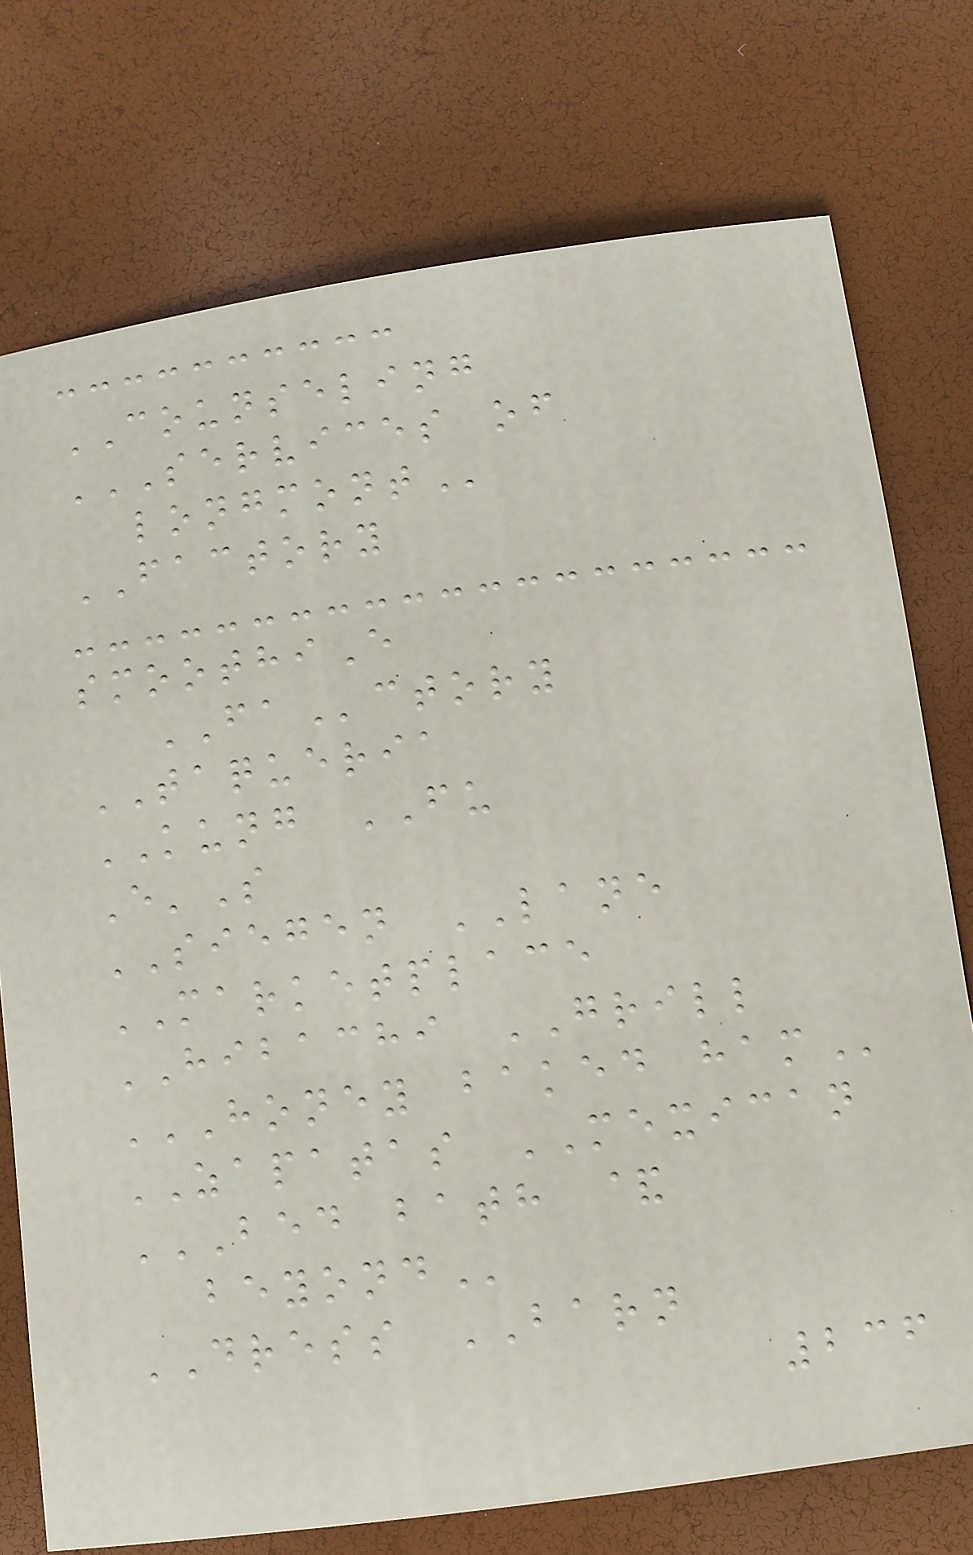COUNSELING
SERVICES OF
LONGMONT
FACTORY
smoothiE
FActory
TAQUERIA
KUNG FU
E'S
SIEGEN LANE
MARKETPLACE
HIBACHI GRILL
HONEY BAKED HAM
ZAPATAS MEXICAN
BED BATH &
BEYOND
DRESS BARN
236
